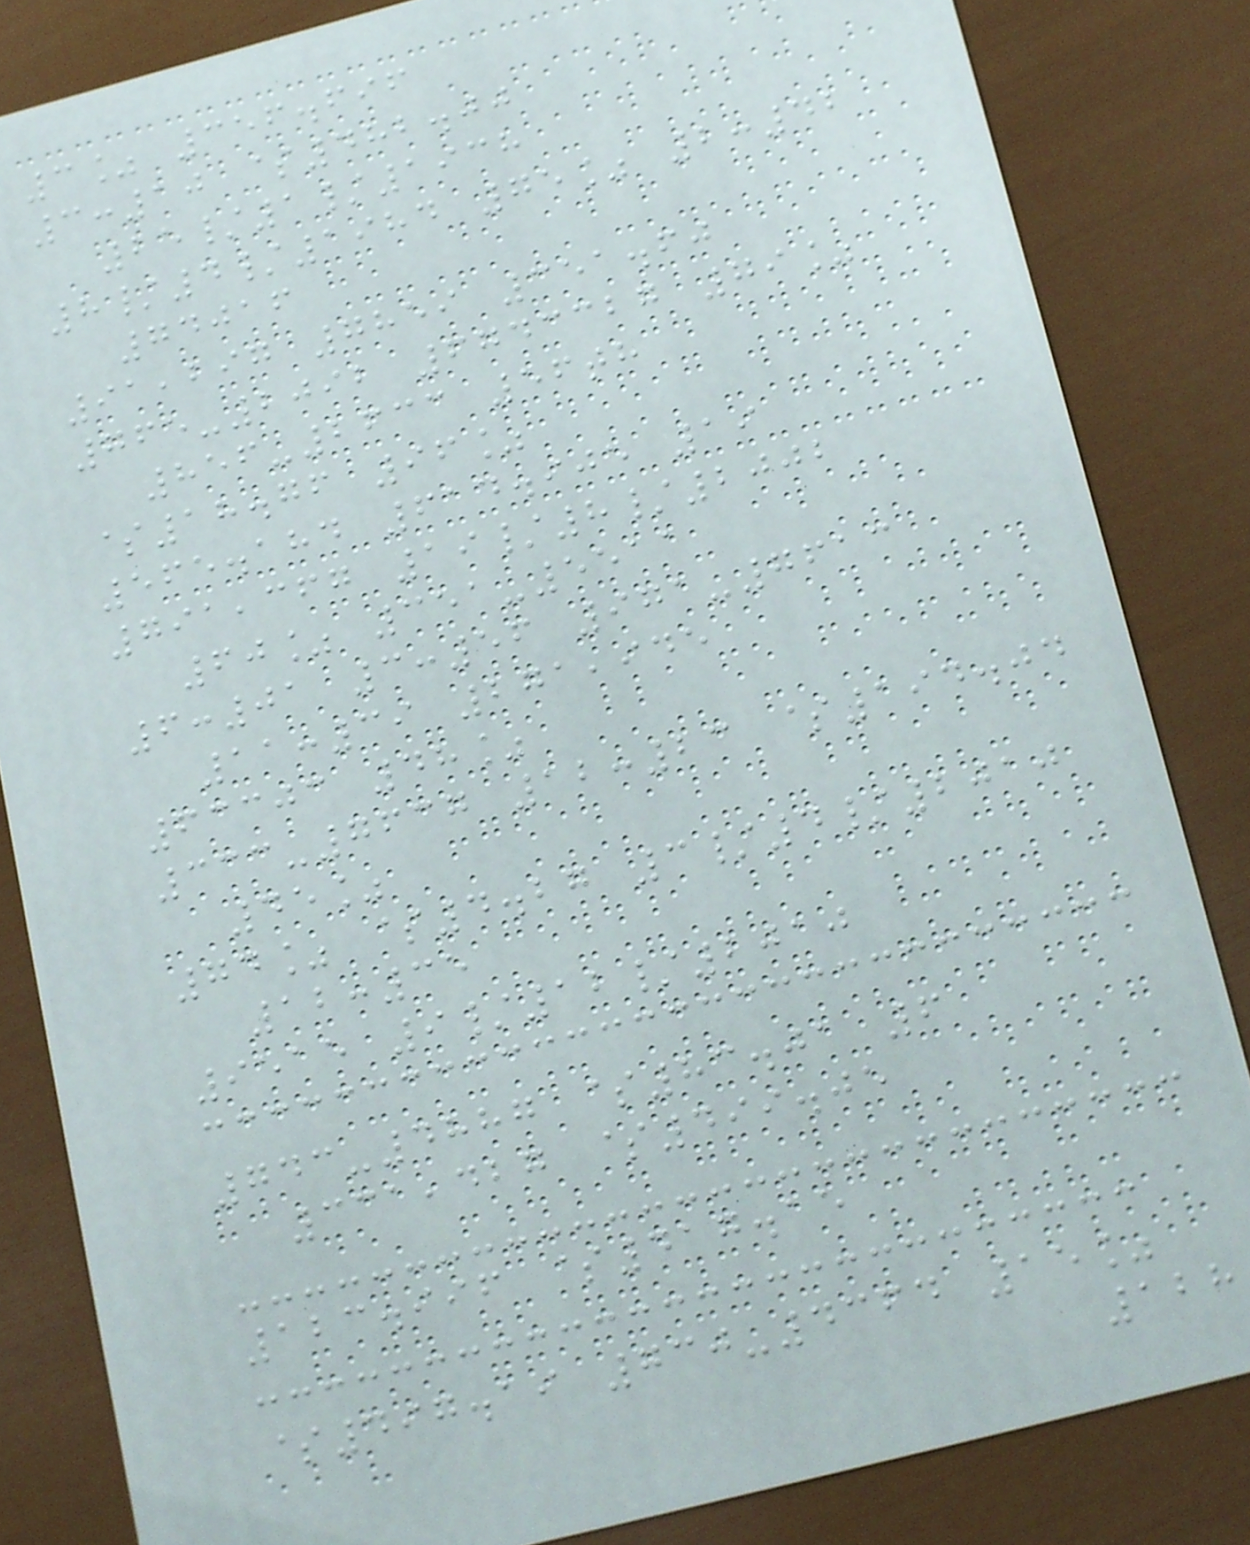3% 356.696
3:10 $482.00
25/1/1938
8/4/1984 75% 2:42
74016
91,297 7859 351.60
765-2092 6743327 79%
856-2633 56th
$18.76 96%
565.184 614.905 19
791,367 19/8/2002
60% 351-5511
6:01 3:56 971-7613
11:39 271,945
63303 48%
333-7637 12:23 $194.04
45%
74% $4.27 3/4/2010
12:35
9515 9/12/2010
743-4887 $83.01 6
331,427 $499.05
123.996 $417.15
$497.19 730-4364 15%
128
